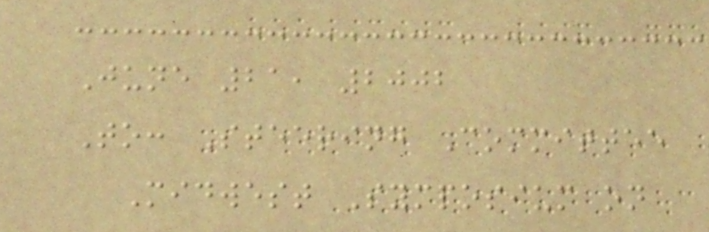June 21, 2002
To: Steering Committee
Midwest Symposium on
